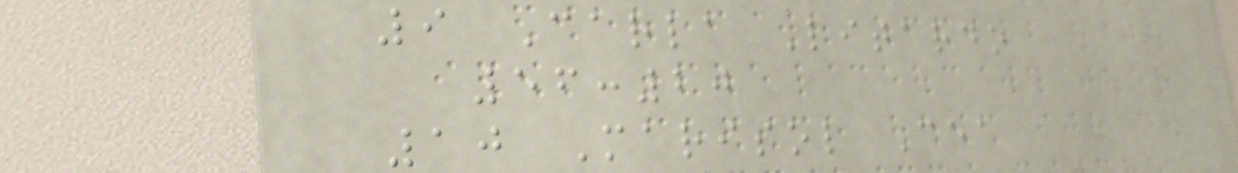9 Carla Litardo
56:20
10 Marisol Cea
